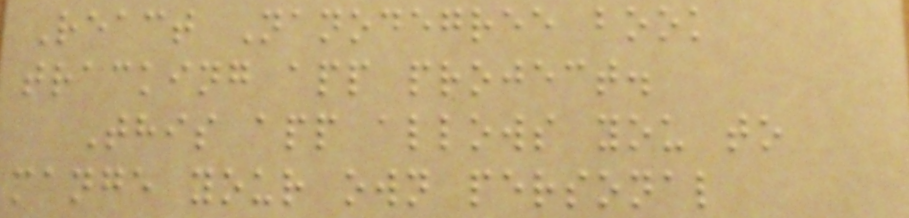React Nanodegree book
tracking app project.
This app allows you to
mange your own personal
